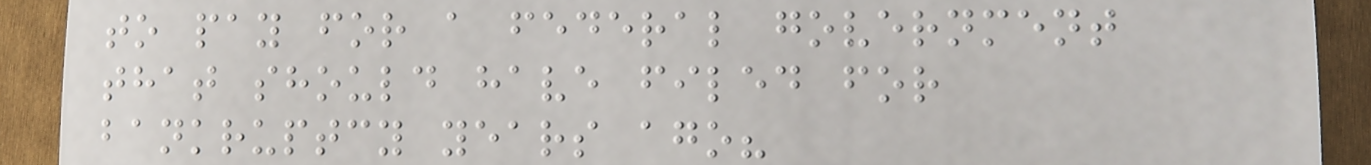to pay for a federal government
that should have filed for
bankruptcy years ago?
